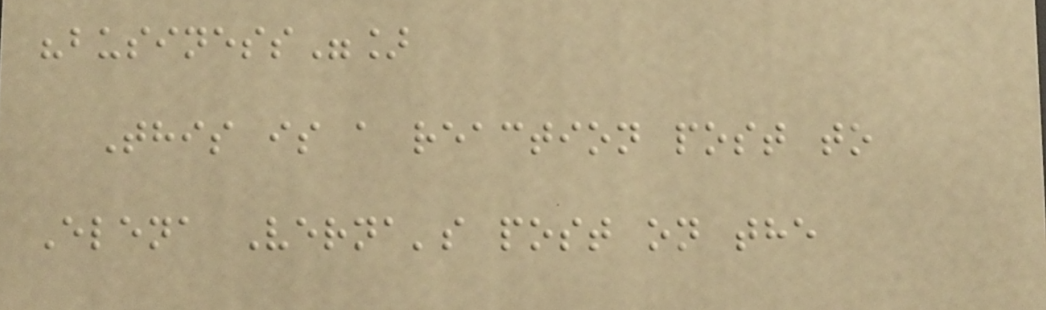"business"]
This is a reaction post to
Elena Verna's post on the
